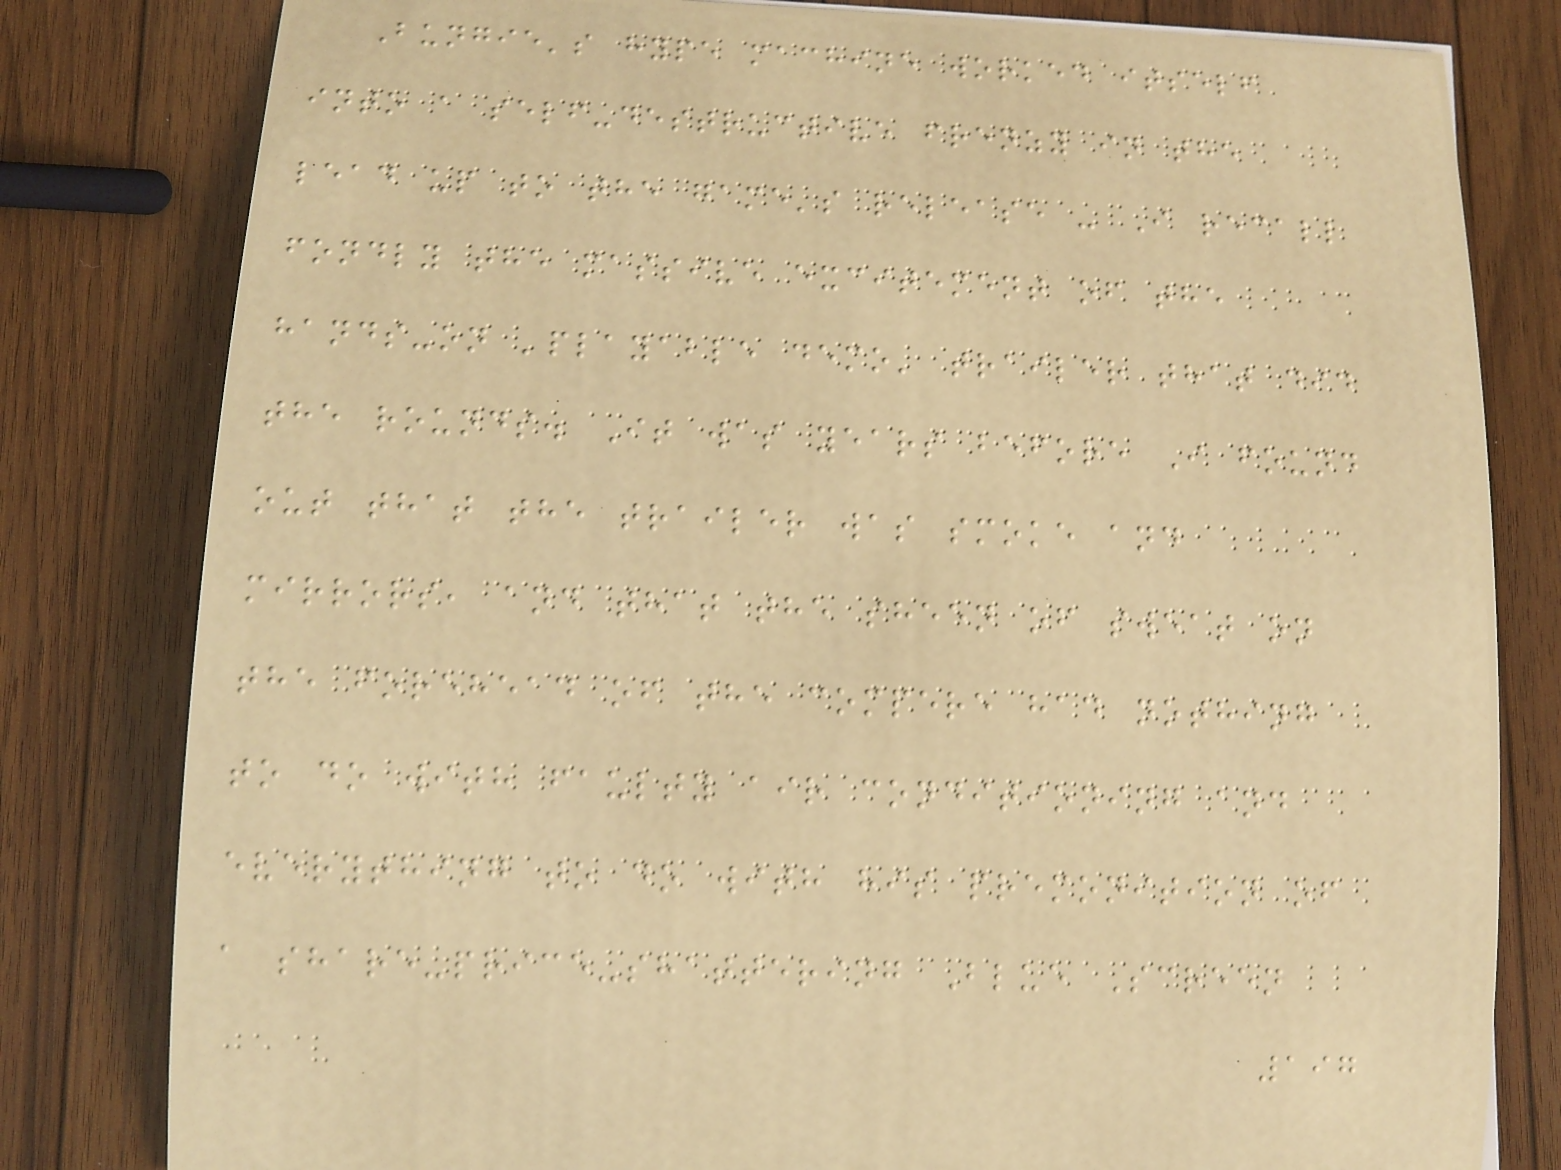Bungie's hype machine worked itself
into a self-destructive frenzy in the
lead up to the game's release - I recall
fondly the massive excitement of the
hands-on 'playable demo' trailer that did
the rounds. It was years before I found
out that the trailer was smoke and
mirrors, and that the sheen of sweat on
the forehead of the compere had nothing
to do with faulty air conditioning and
everything to do with his premonition of
a share-price-shattering Blue Screen
197
